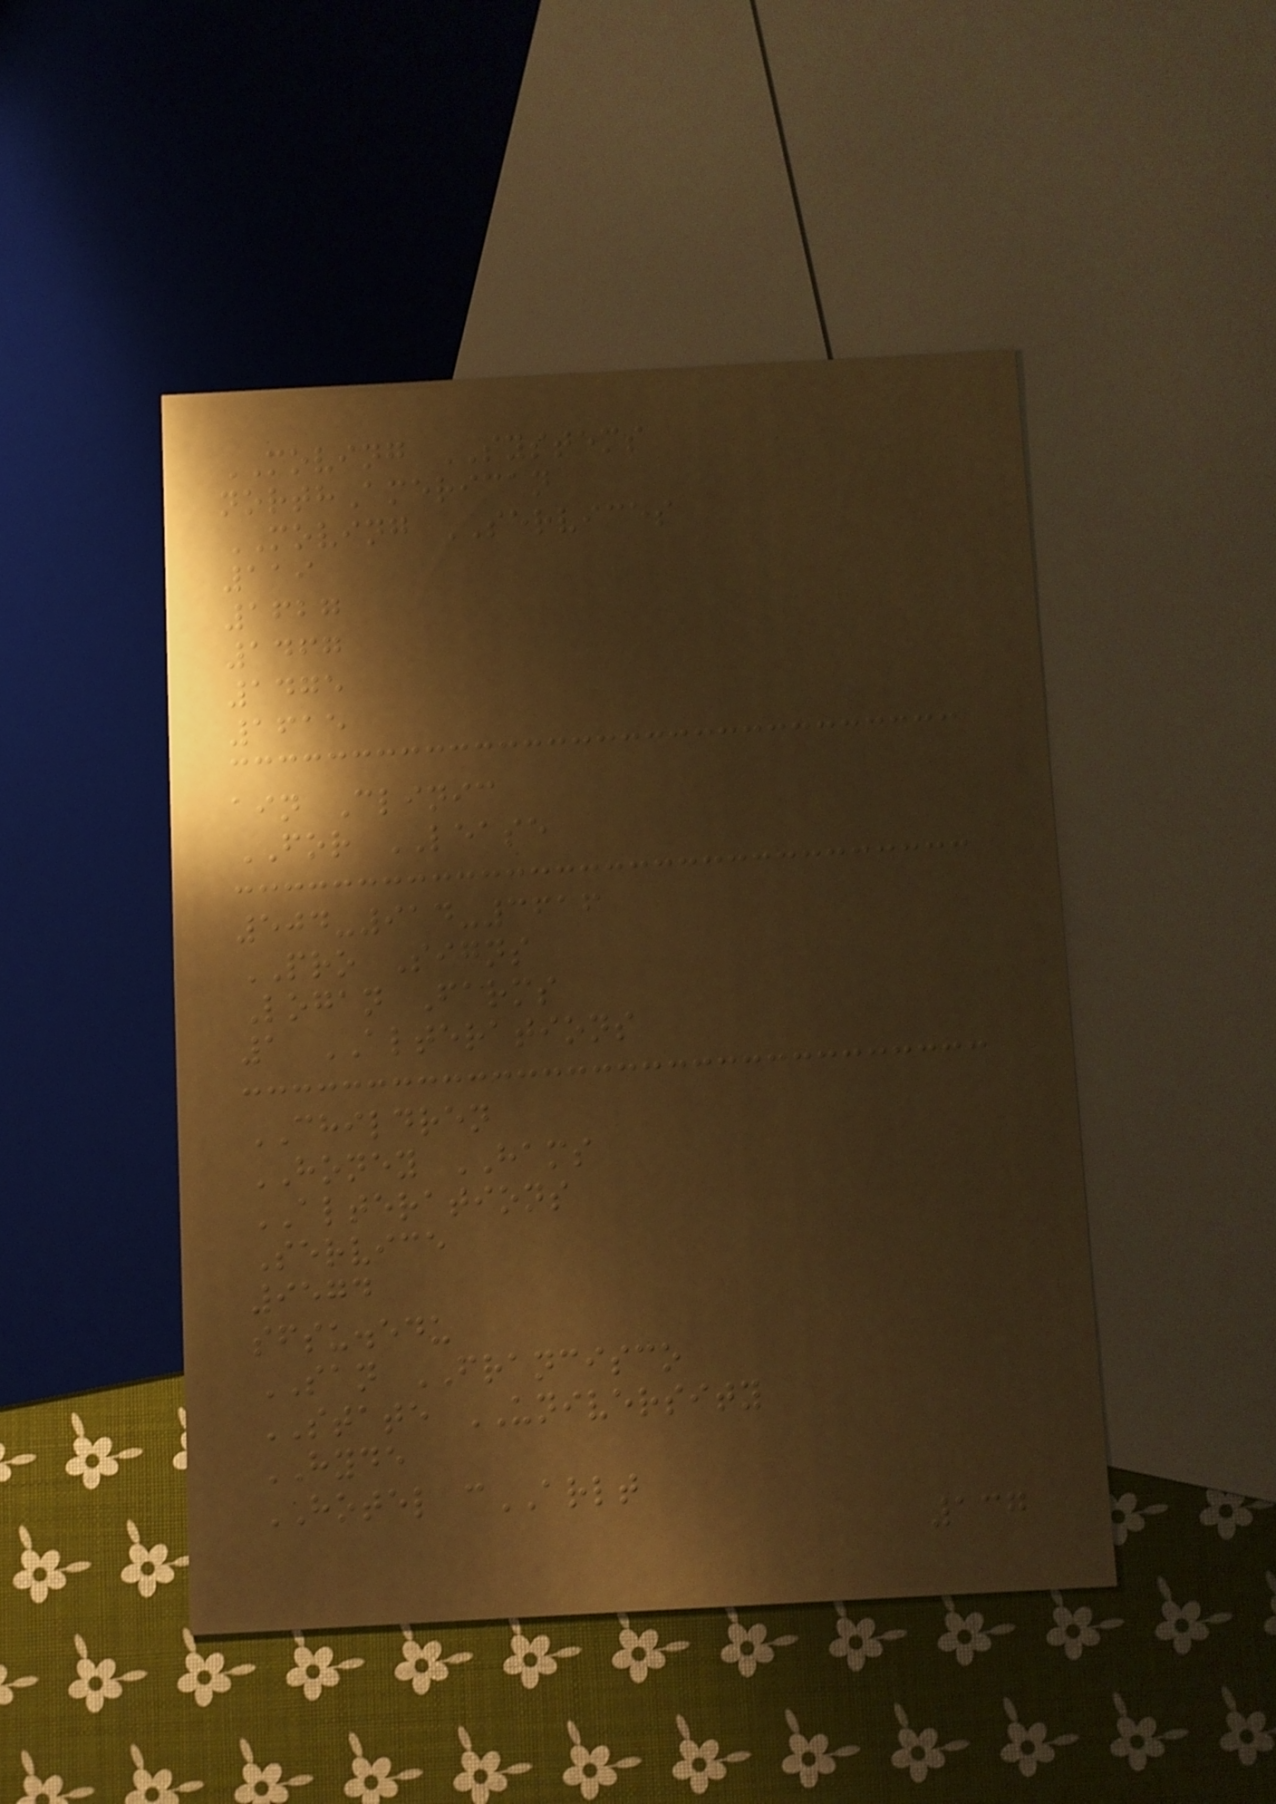MOVING SYSTEMS
northAmerican
MOVING SERVICES
119
1627
1467
1475
1615
ain Clinic
FOR LEASE
504-914-3616
PRO Signs
Logan Farms
1 ALTERATIONS
CHILDREN
HONEY HAMS
ALTERATIONS
Service
9574
sfsu.edu
SAN FRANCISCO
STATE UNIVERSITY
HYDE
HOTEL cARLT
137
